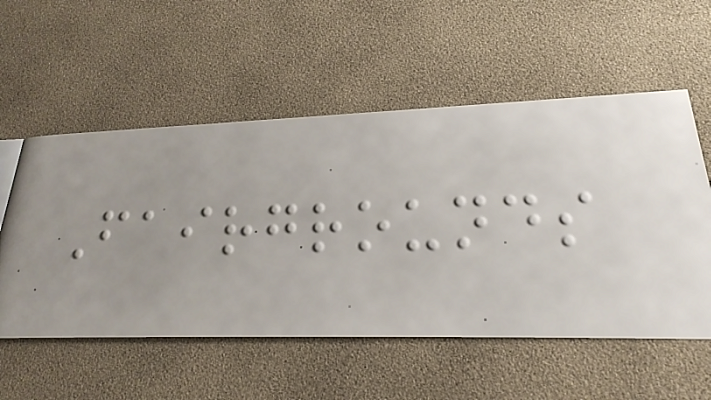Fairgrounds
